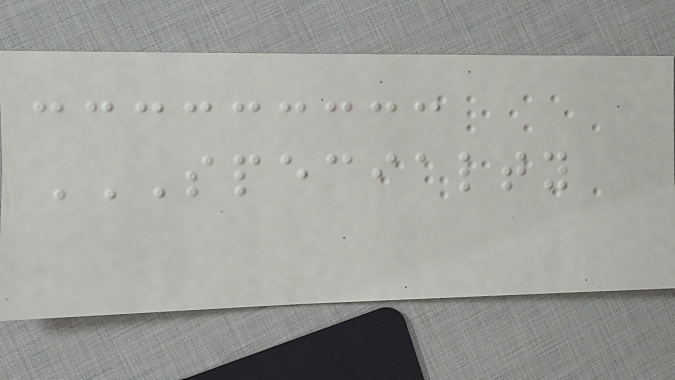SPECIALTY
